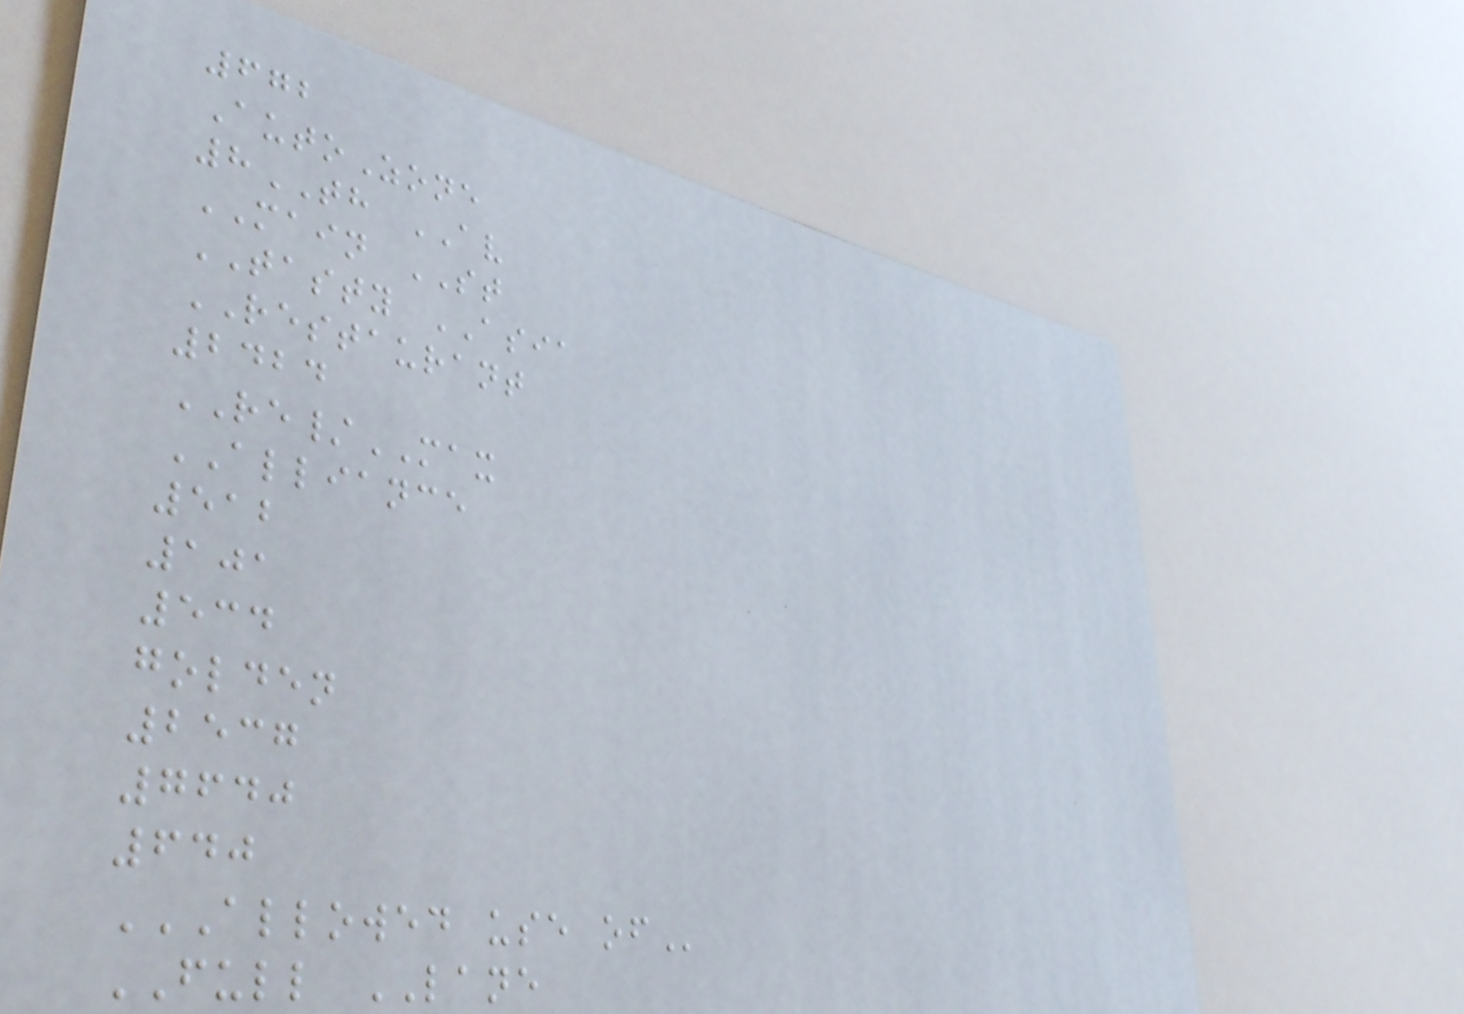672
AutoZone
8TH AV
MAIN ST
TASTY ASIA
RESTAURANT
2424
RE/MAX
ALLIANCE
512
101
534
golden
2537
7640
640
ALLOWED USE OF
FULL LANE
